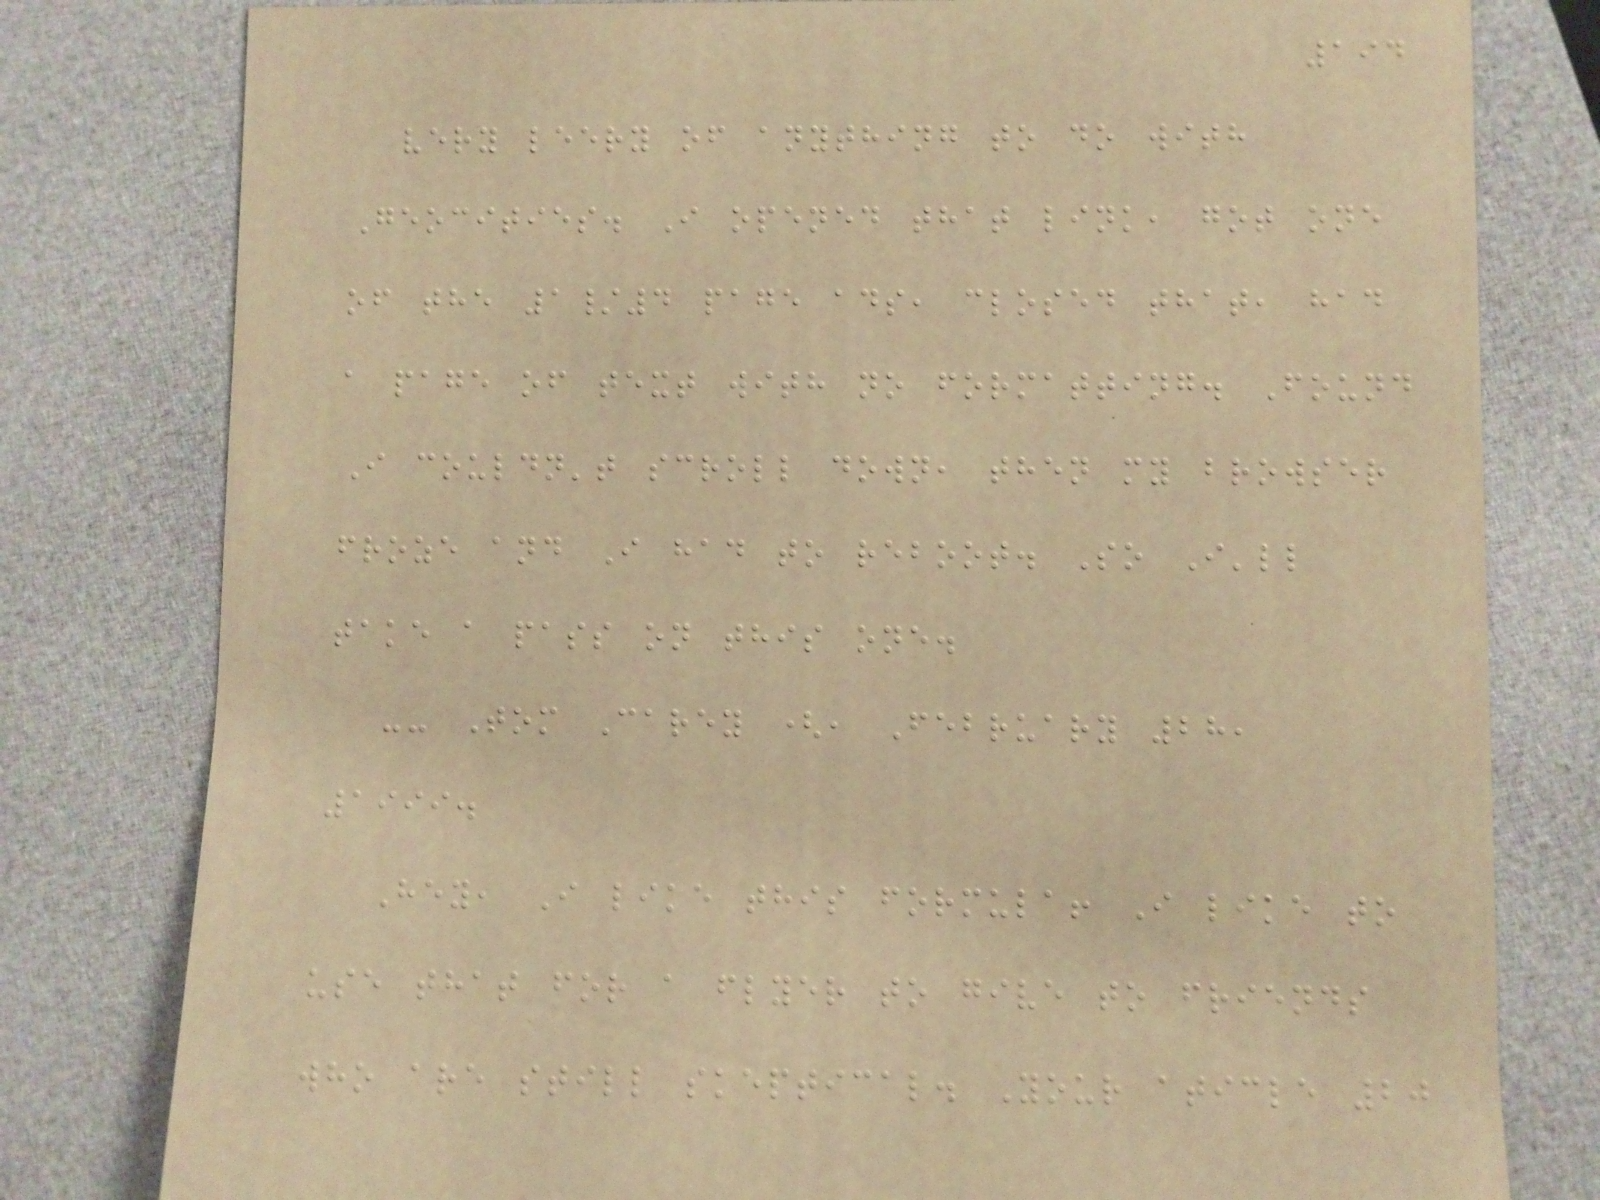194
very leery of anything to do with
Geocities. I opened that link, got one
of the 1/4 page ads, closed that, had
a page of text with no formatting. Found
I couldn't scroll down, then my browser
froze and I had to reboot. So I'll
take a pass on this one.
-- Tom Carey (, February 28,
1999.
Hey, I like this formula! I like to
use that for a flyer to give to friends
who are still skeptical. Your aticle 20
